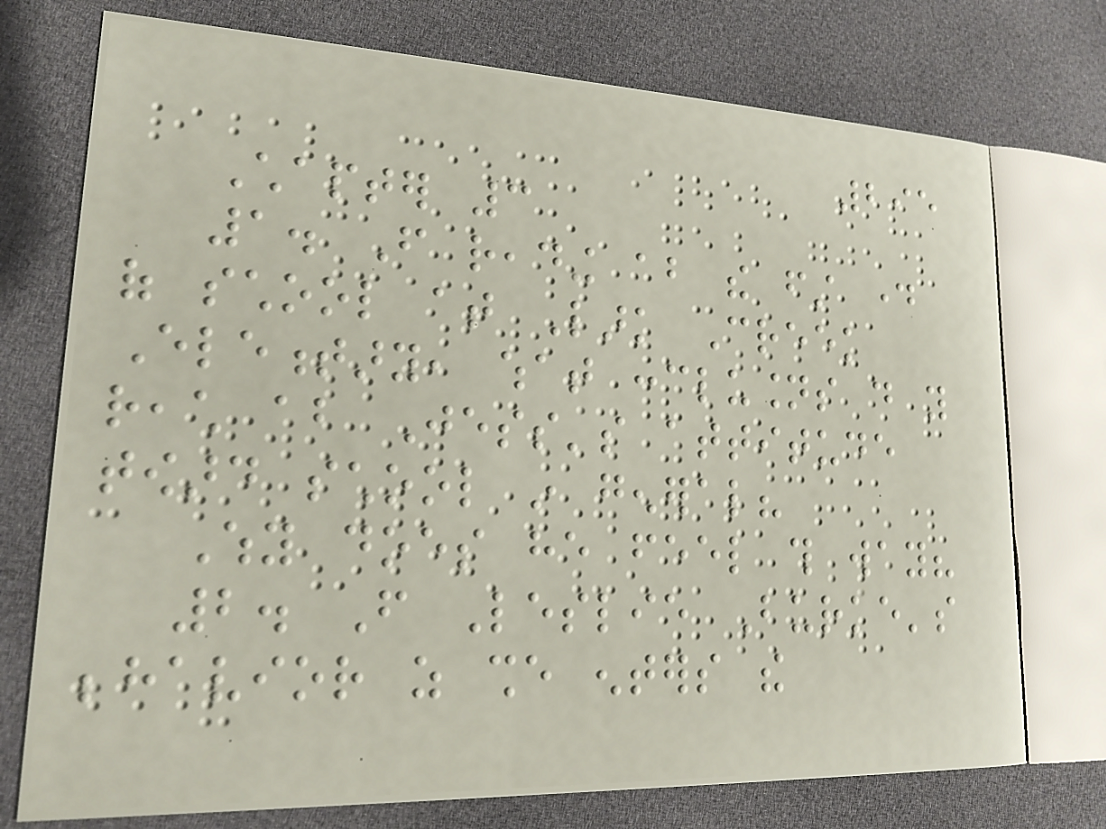295
Chapter 3
1. From reading about the first day
of school at Lark Creek
Elementary, what conclusions do you
reach about Jess's attitude
toward school in general?
Why does he feel this way?
2. From Leslie Burke's
behavior as she enters the
